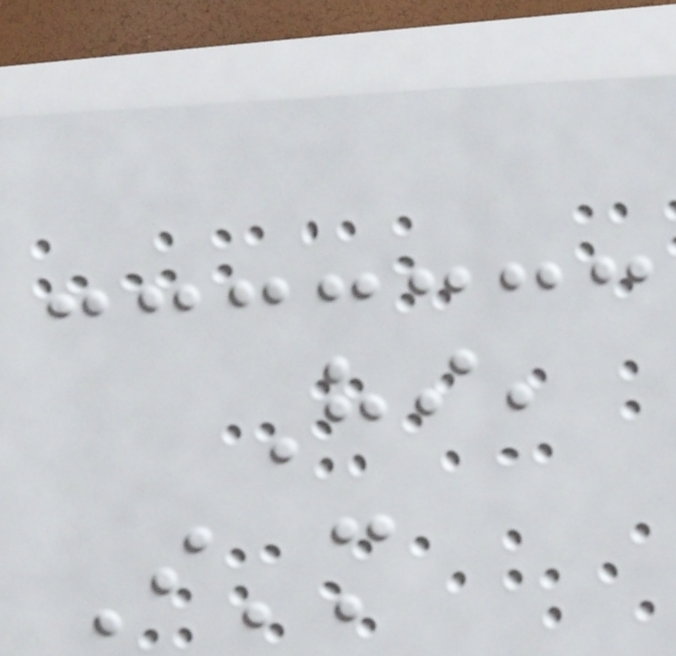Hi,
I'm
